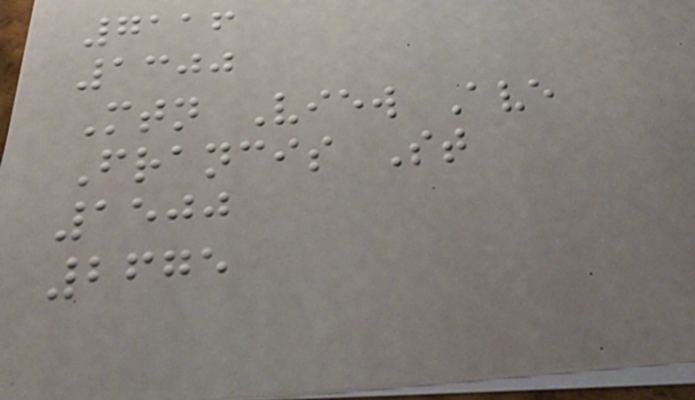7116
1300
Mtn View Ave
Francis St
1500
2675
